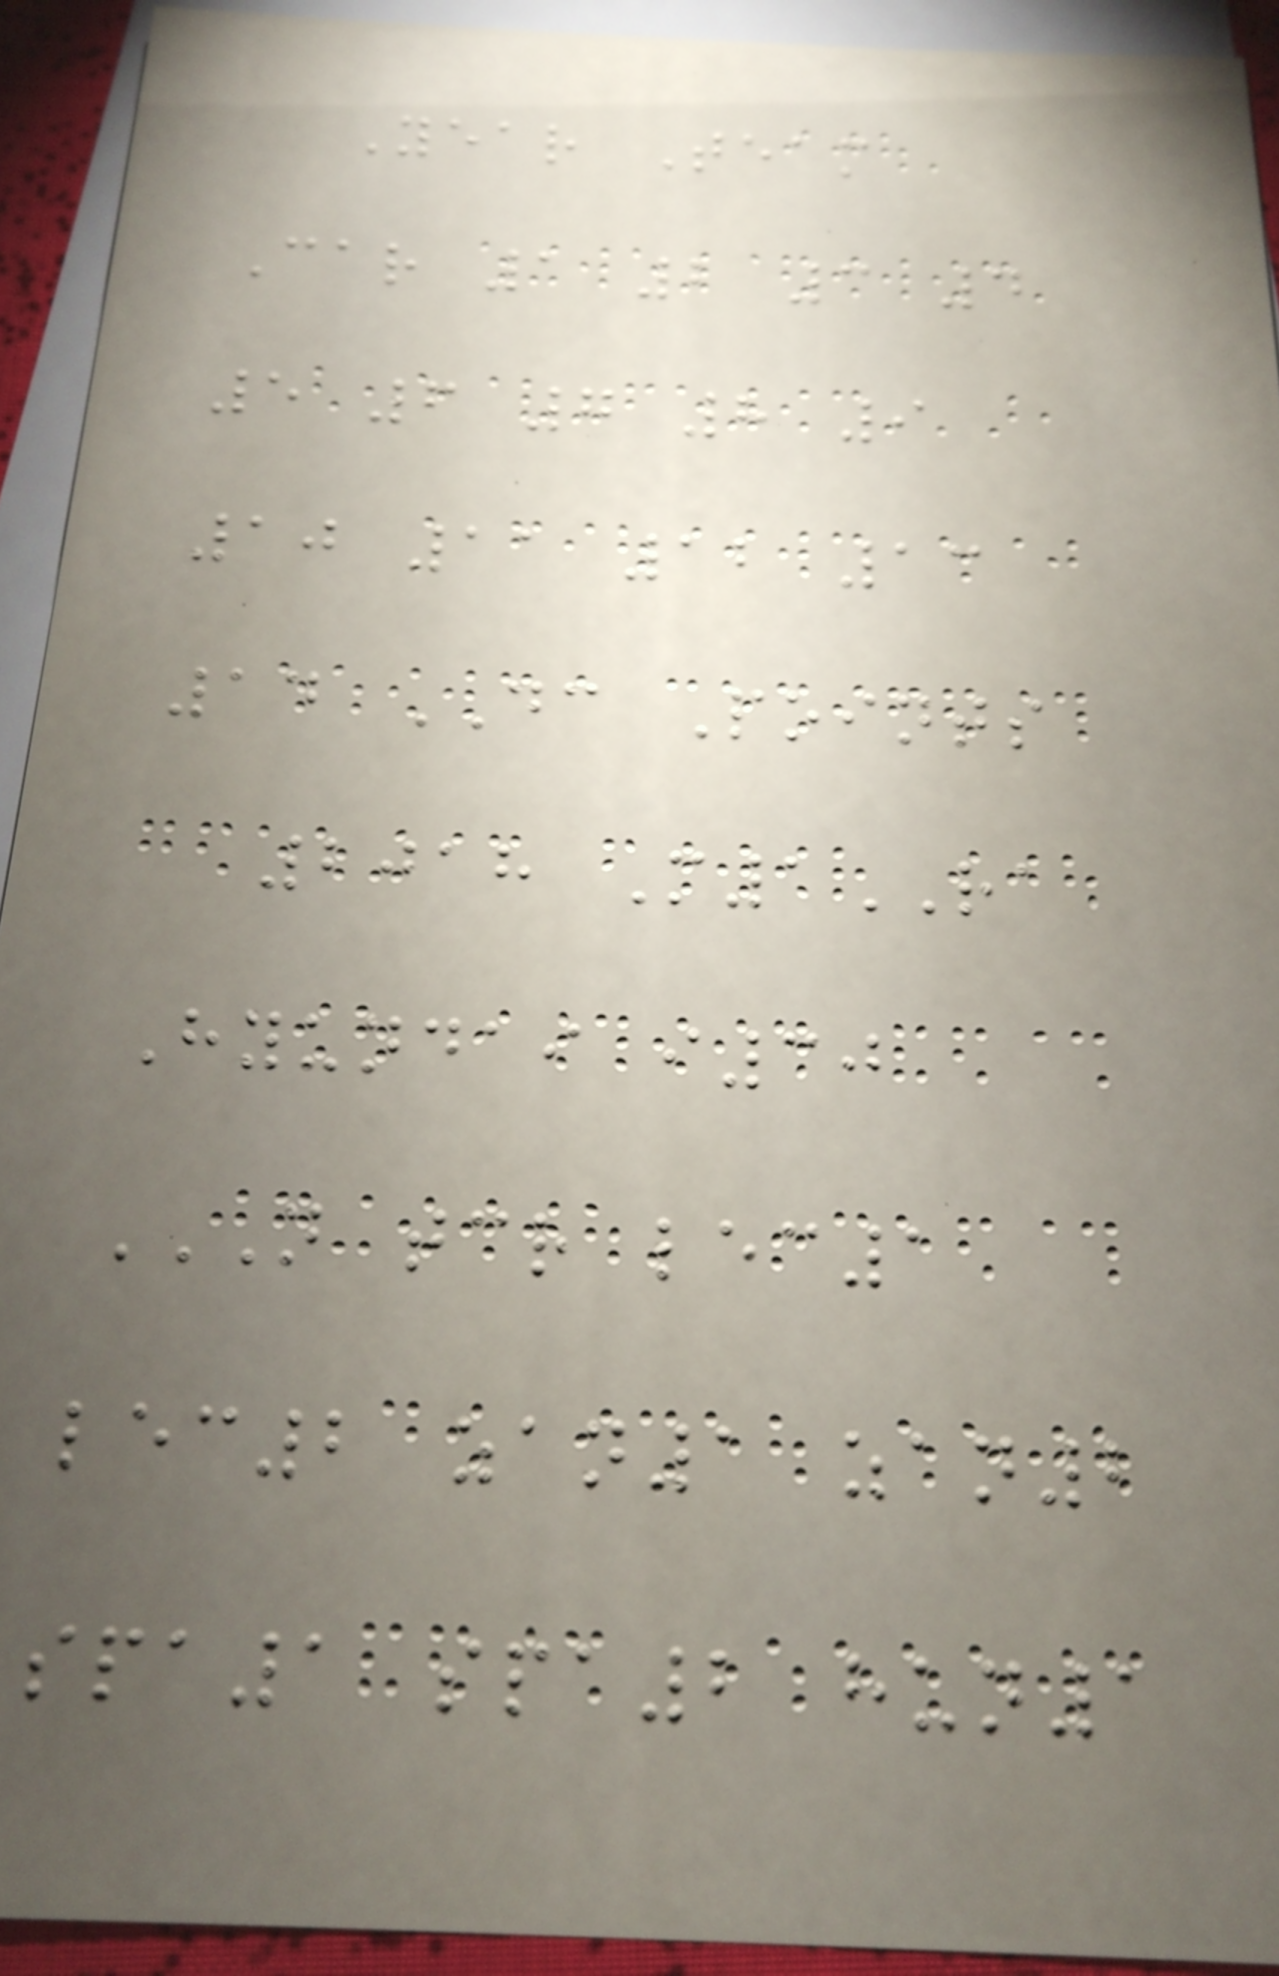Year Team
Car 1 2 3 4
5 6 7 8 9
10 11 12 13
14 DC Points
2018 M1RA
Hyundai i30
N TCR LEC1
LEC2 ZAN1 ZAN2
SPA1 SPA2 HUN1
